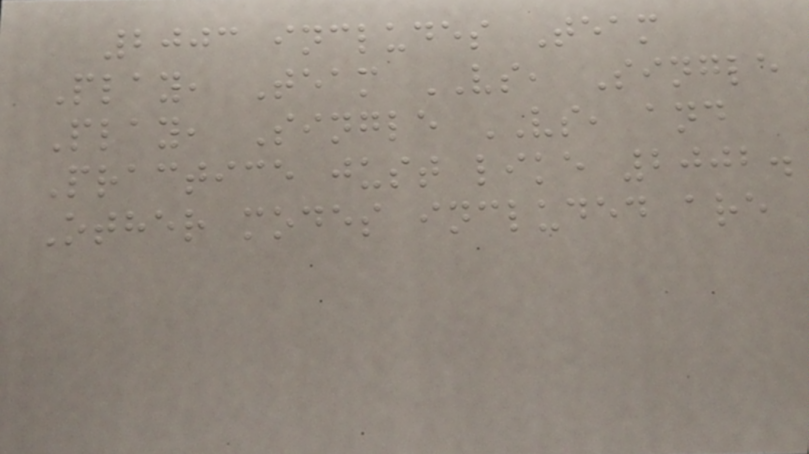2003 includes Team
Play, Team VS, Single
Play, Single VS, and
Practice just like 2002.
Other modes included are
